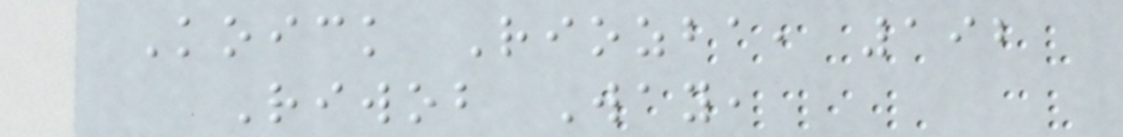Koick Riozba, 192
Riwob Way,
